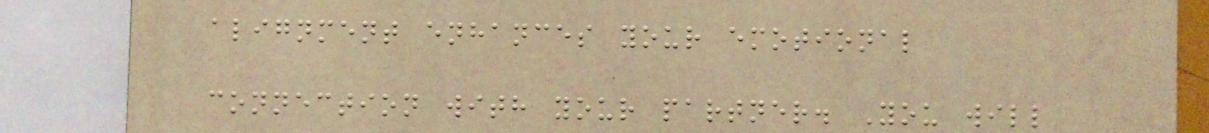alignment enhances your emotional
connection with your partner. You will
